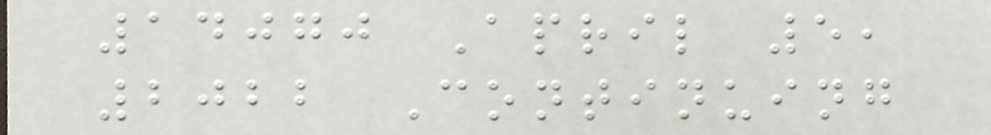14070 April 5,
2022 Continuing
